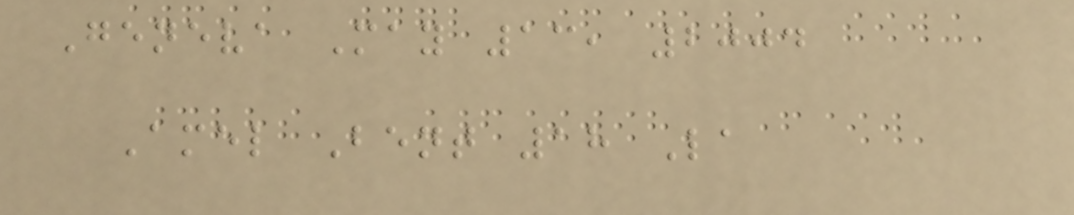Geneva May 13, 2004
Amel Bent 18 La
